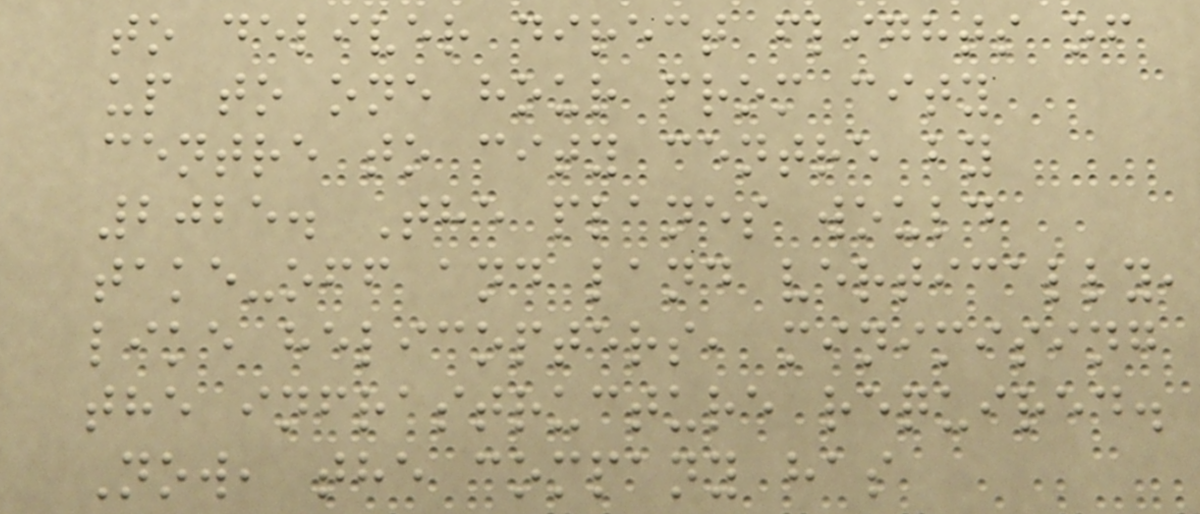to deliver direct flights of
up to one hour from city
centre to city centre by
2025. The planes would
take-off and land vertically,
like helicopters, minimising
the infrastructure required.
Now, the company has
